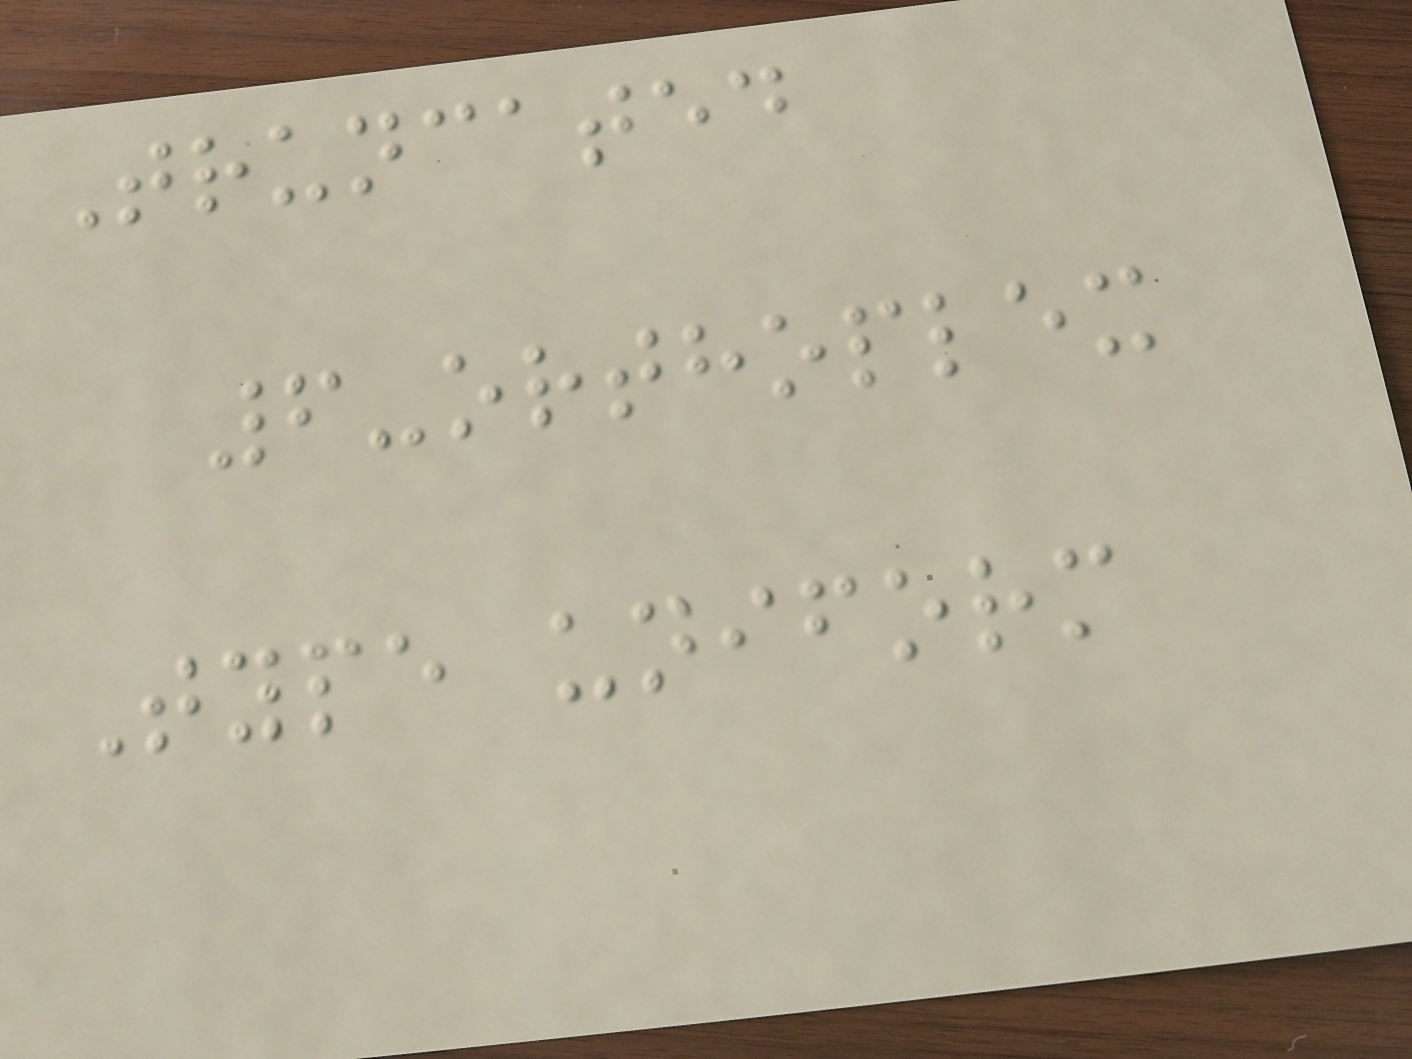Truncated
6-orthoplex
Type uniform
